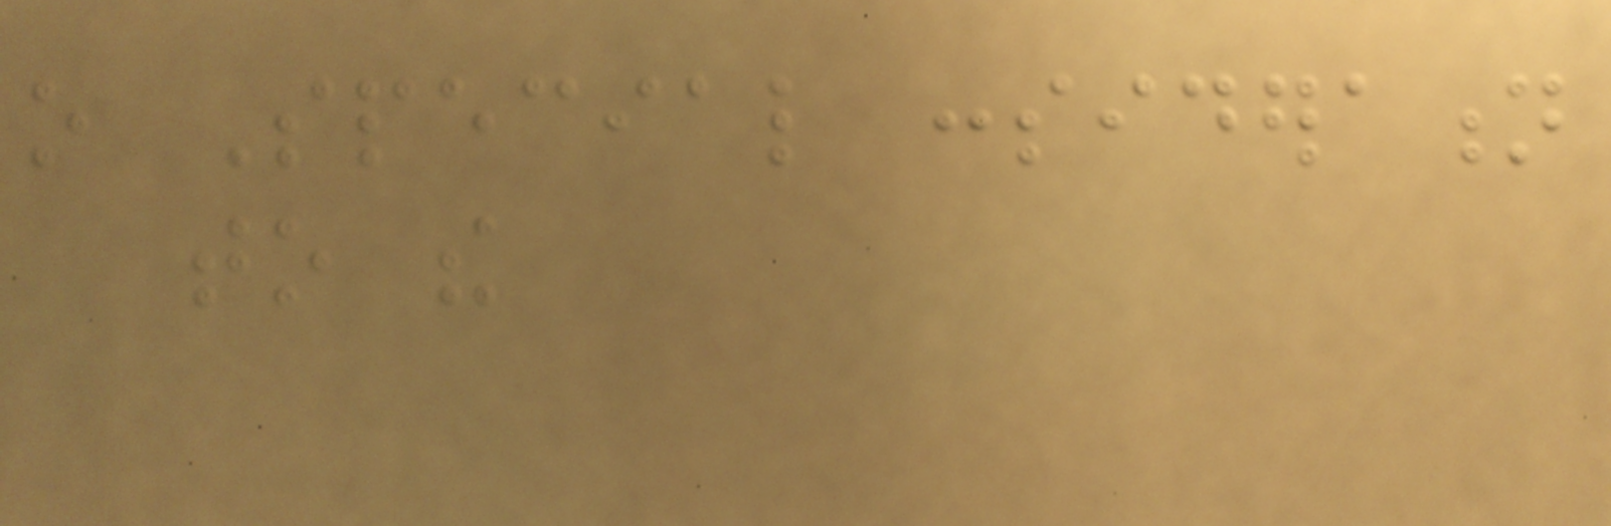o Special consideration
to the
